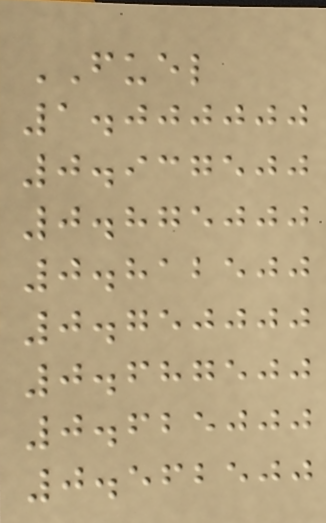FUEL
1.000000
0.937500
0.875000
0.812500
0.750000
0.687500
0.625000
0.562500
